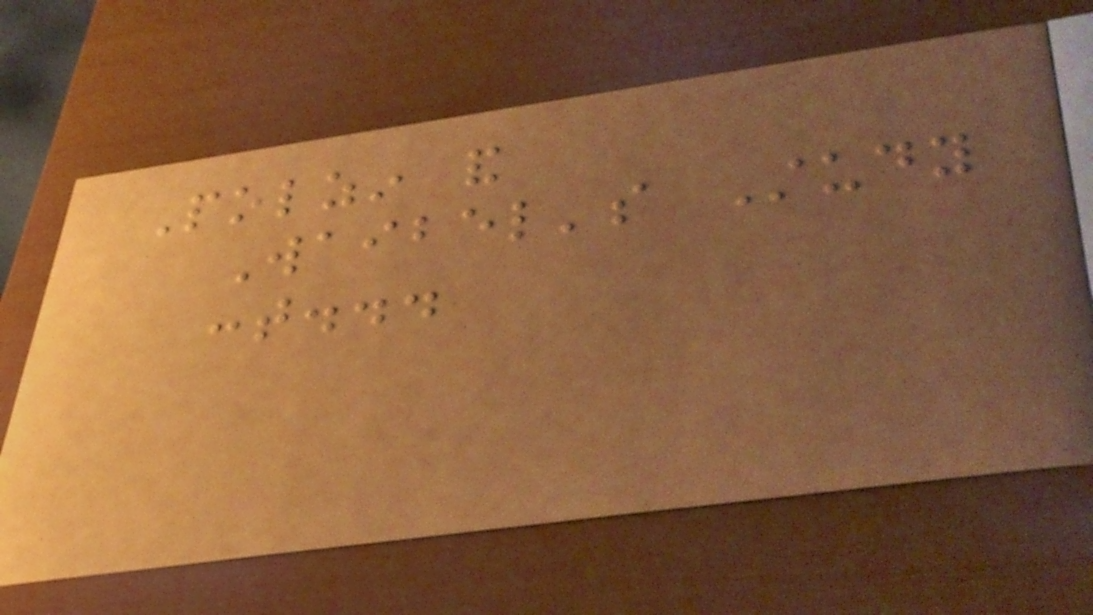Polzin and
Waibel's Study
cont...
